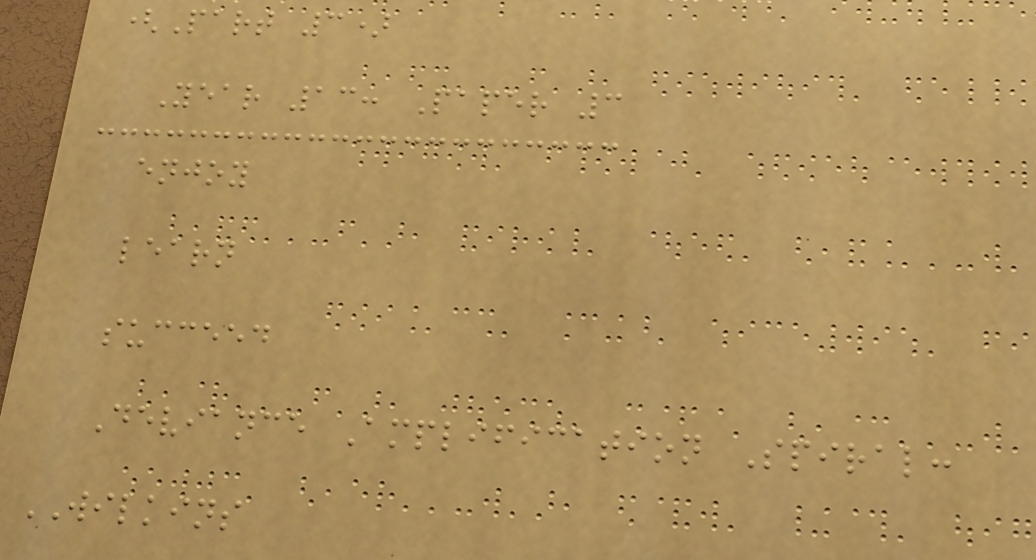(Part 3)
Year 13: Paper 3
enjoy
learn
succeed
Deviance Amplification Spiral:
WILKINS
